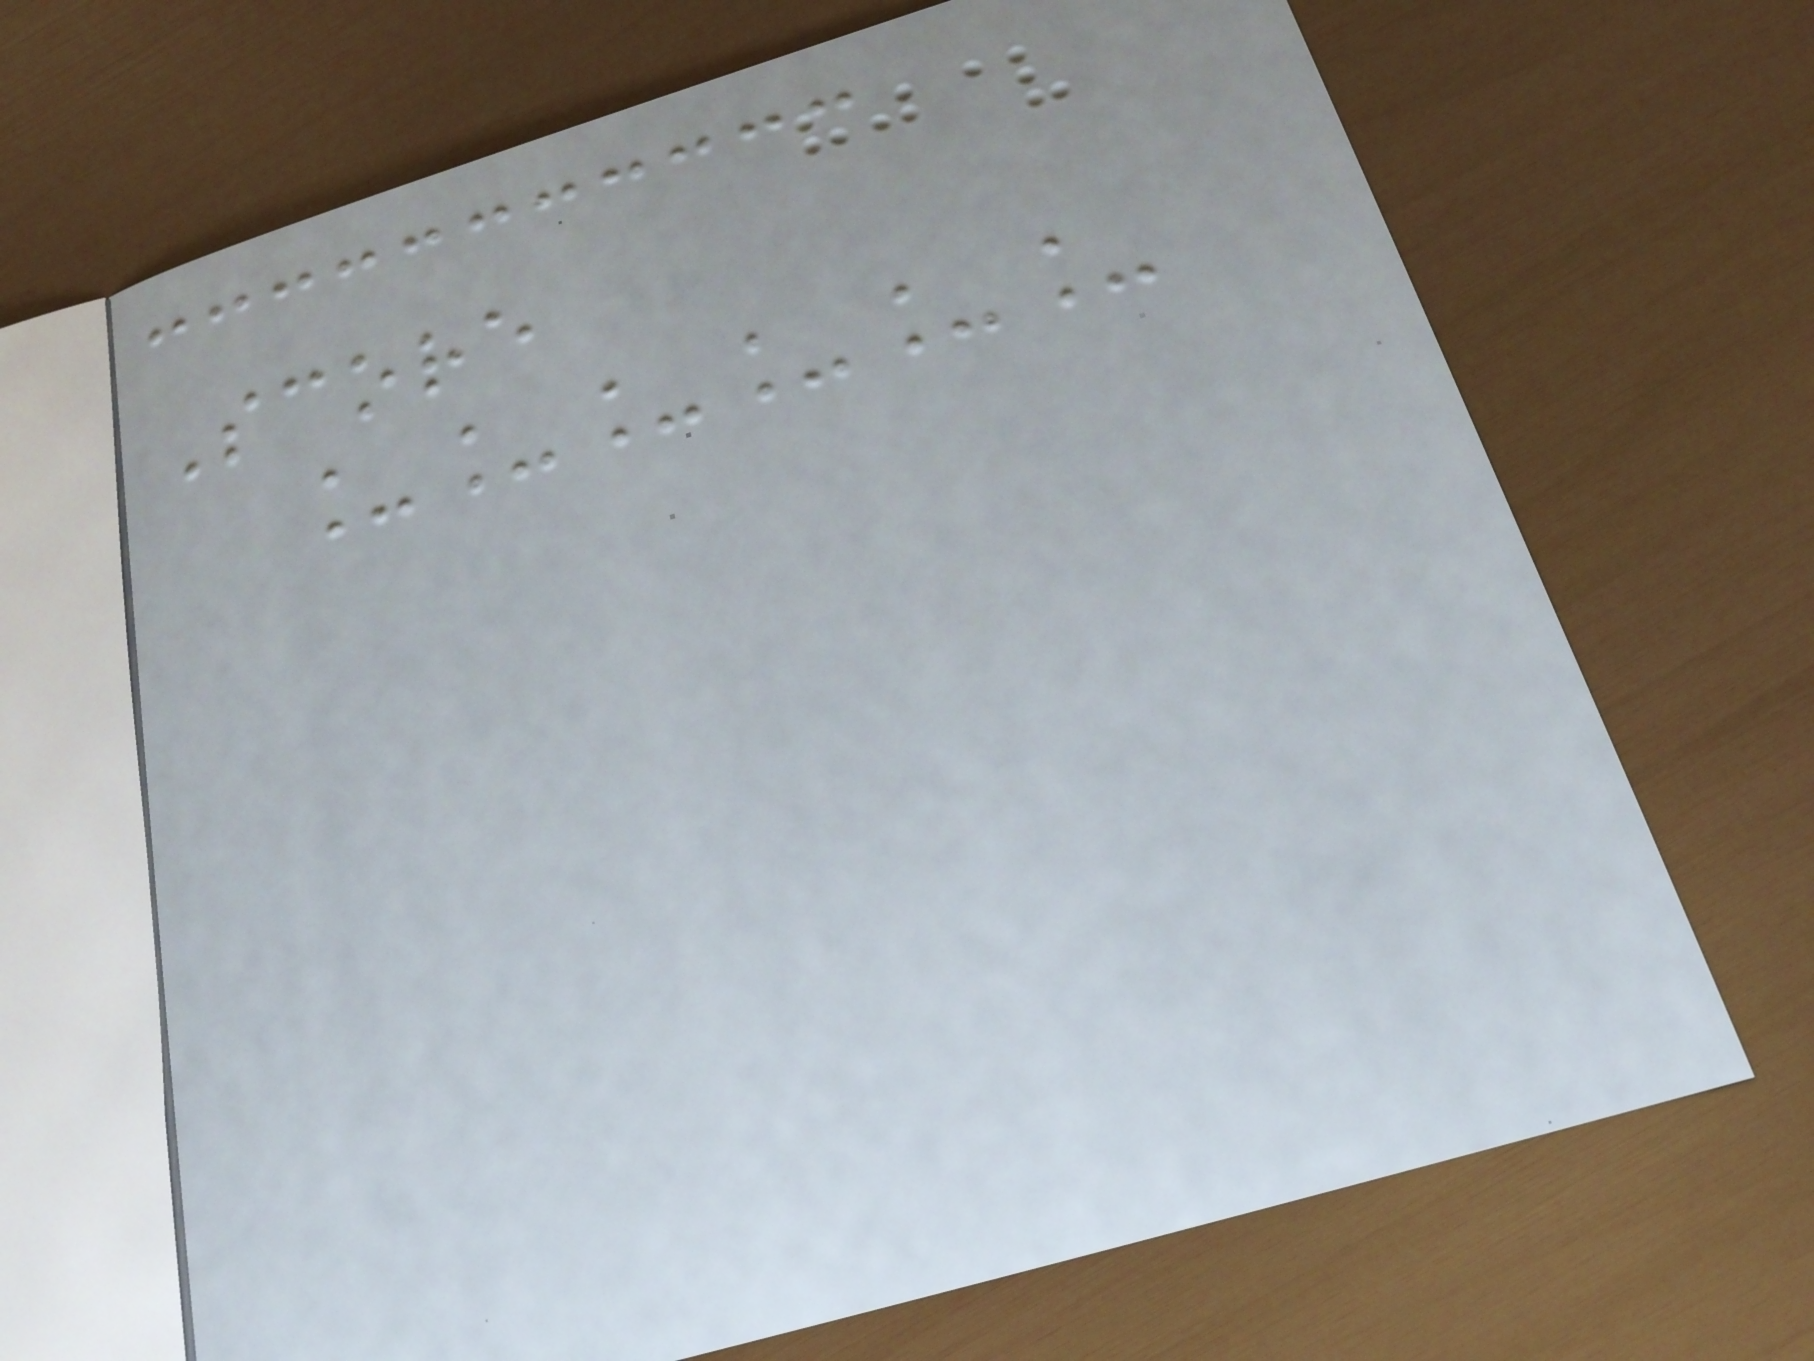Score
______
